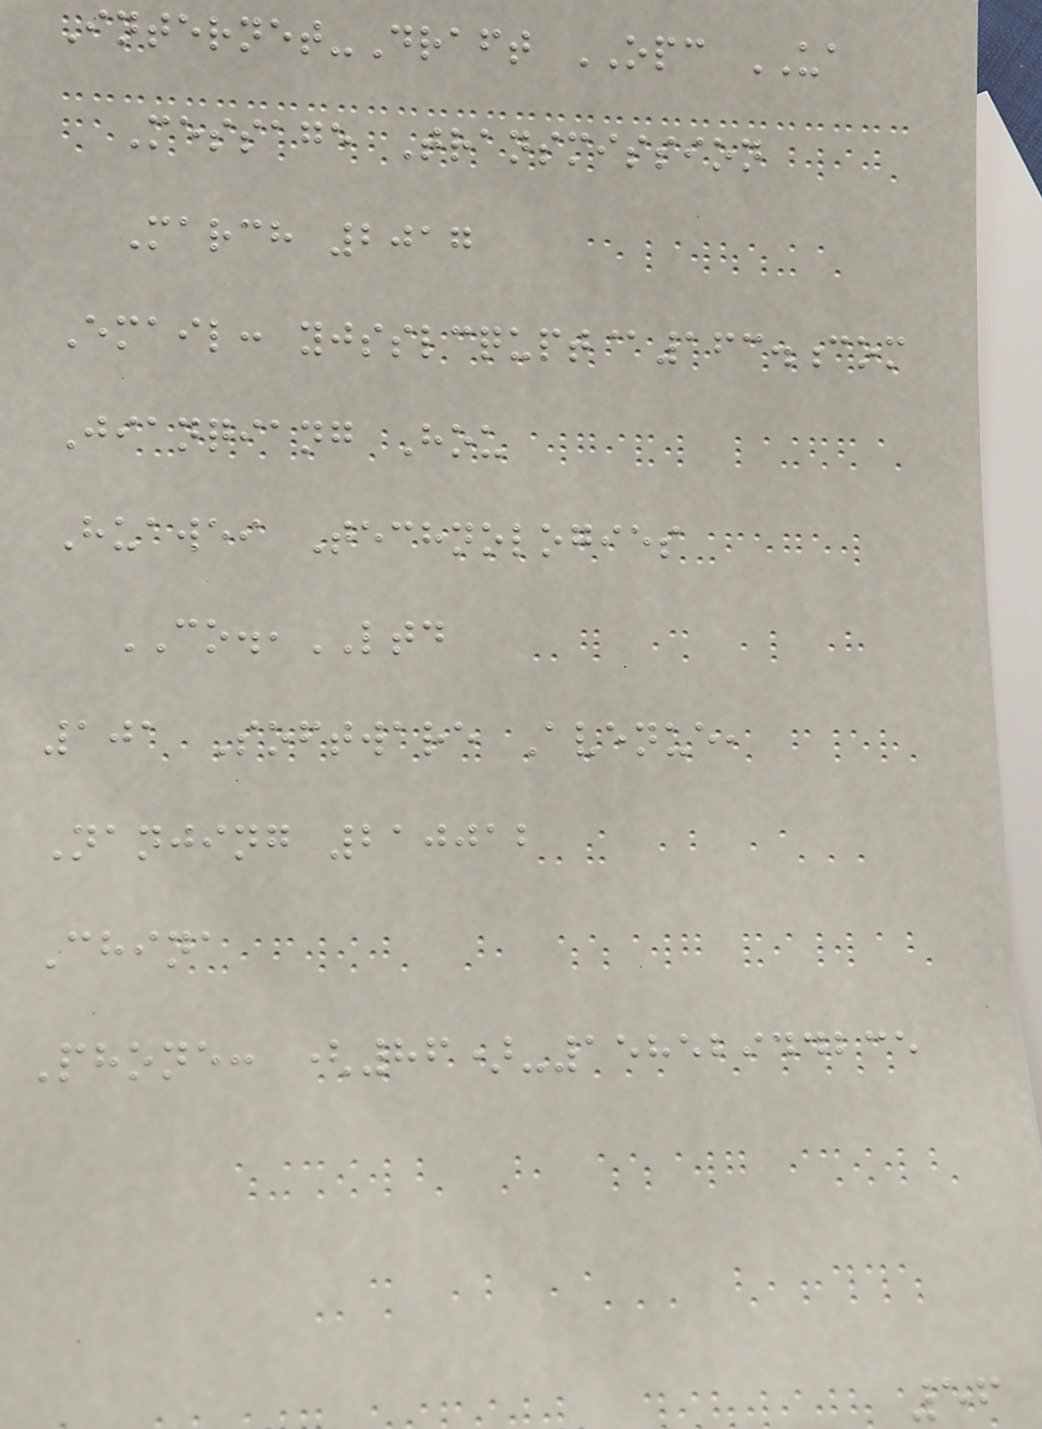Internet-Draft OPC UA
Message Transmission
March 2017
Email: yjsslcqupt@163.com
Jianqiang Hou
Huawei Technologies
CO.,LTD
101 Software Avenue,
Nanjing 210012
China
Phone: (86)-15852944235
56
